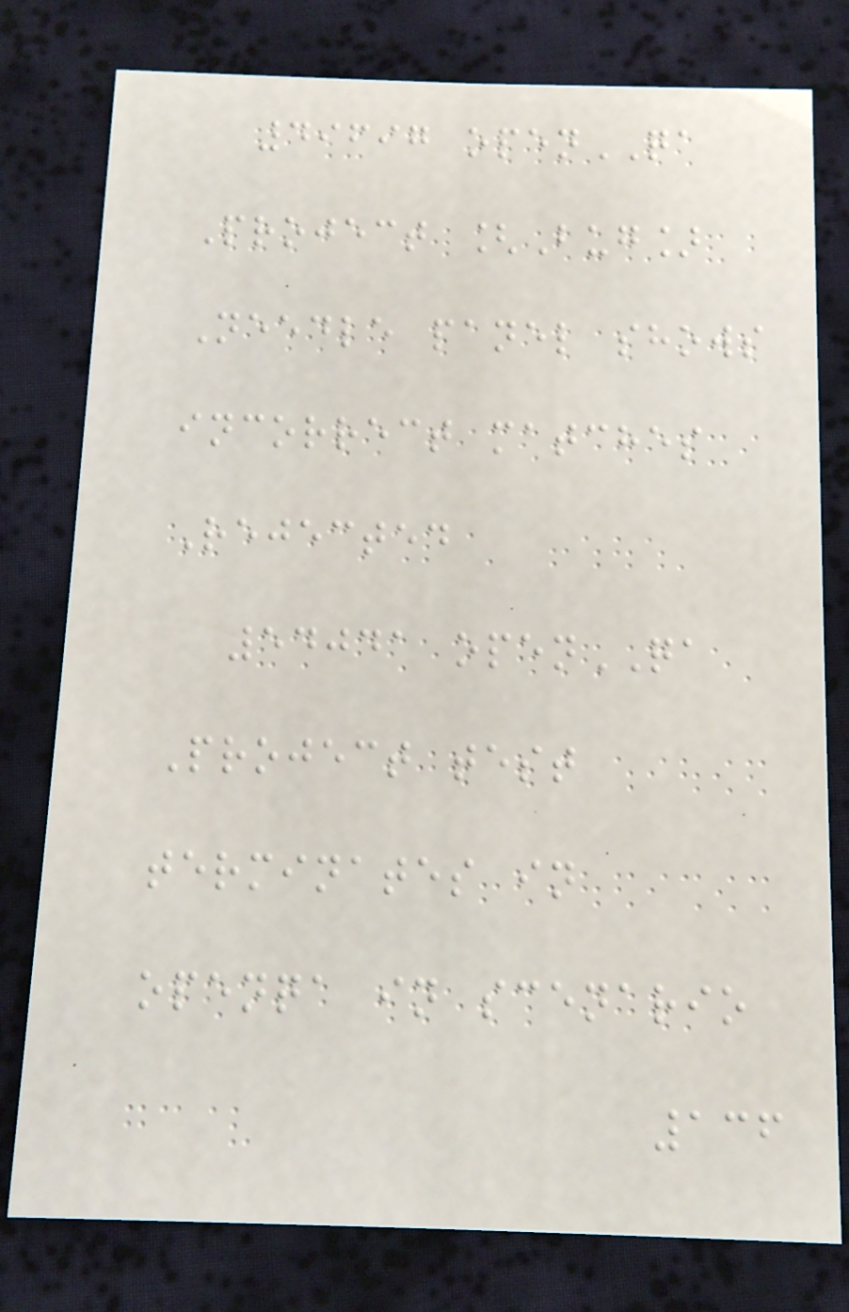49697 openQA
Project [Bug]
Needle panel shows
incorrect matches
Rejected
54041 openQA
Project test
terminates in
openqa in scenario
136
